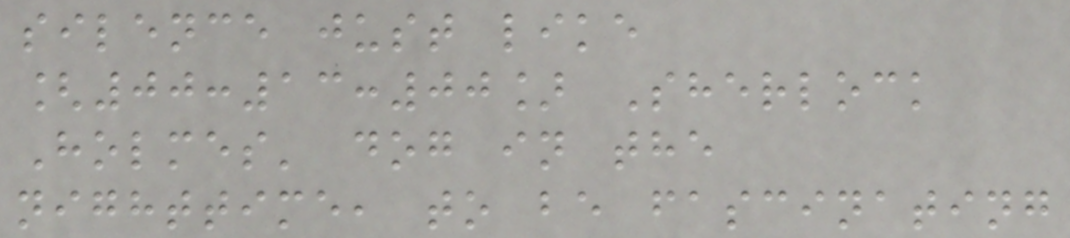silence just like
[00:13:00] Sherlock
Holmes' dog in the
nighttime, to be fascinating
